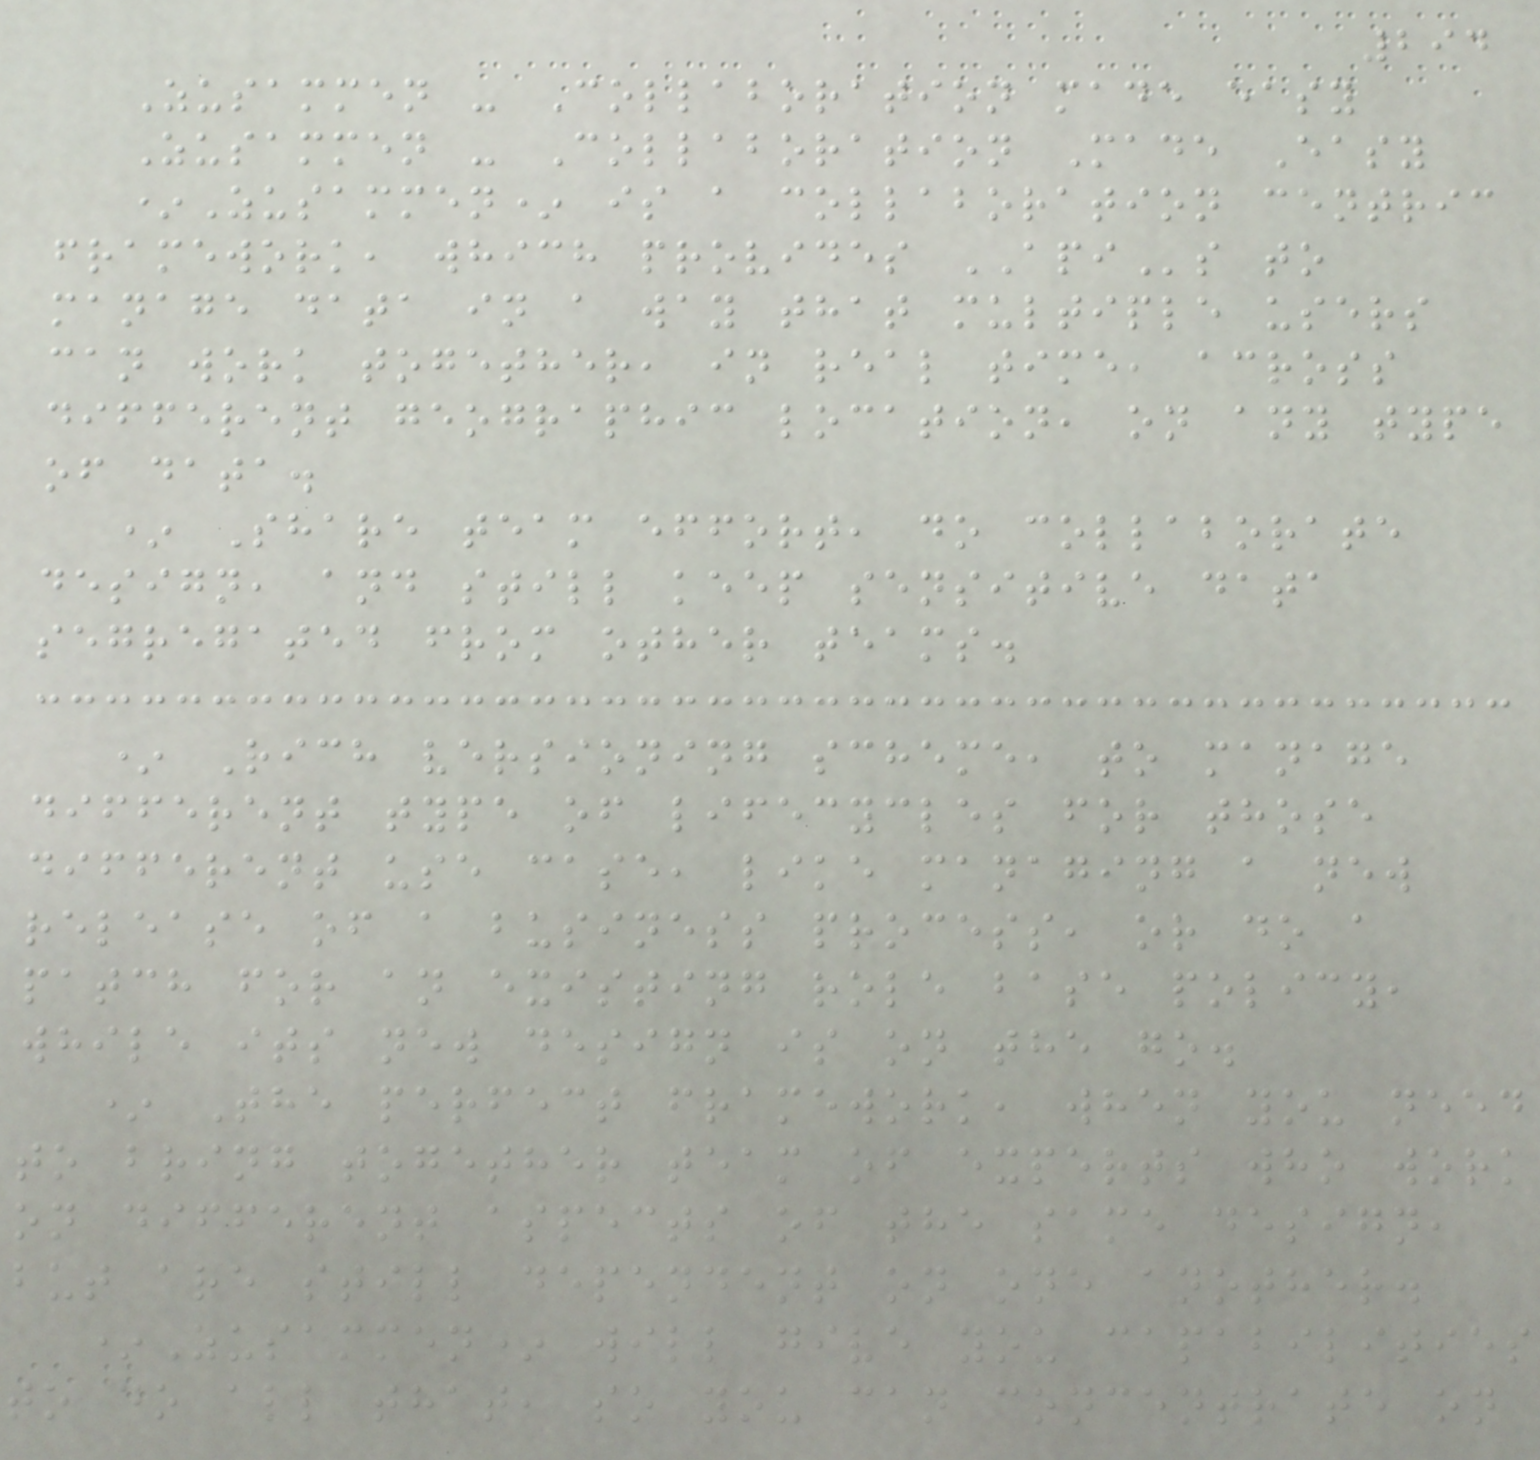294
Zusammen - Collaboration made easy
Zusammen - Collaboration Made Easy
*Zusammen* is a collaboration centric
framework, which provides APIs to
manage data in a way that multiple users
can work together, in real time, across
different geographic location, on any type
of data.
* Share team effort, do collaborate
design, and still keep sensitive data
segregated from other teams.
* Rich versioning scheme, to manage
different type of lifecycles for those
different use case, like managing a new
release of a business process, or do a
patch for an existing role base policy,
while its new design is on the go.
* The perfect framework, when you need
to bring together team of experts who work
on different aspects of the same design,
but are still dependent on one another.
*Zusammen* will give you capabilities
to do all that, so you can concentrate on
